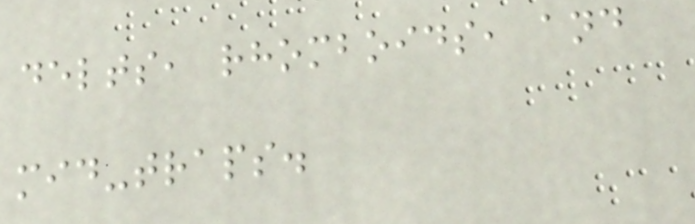delts, rhomboids, and
mid-traps.
